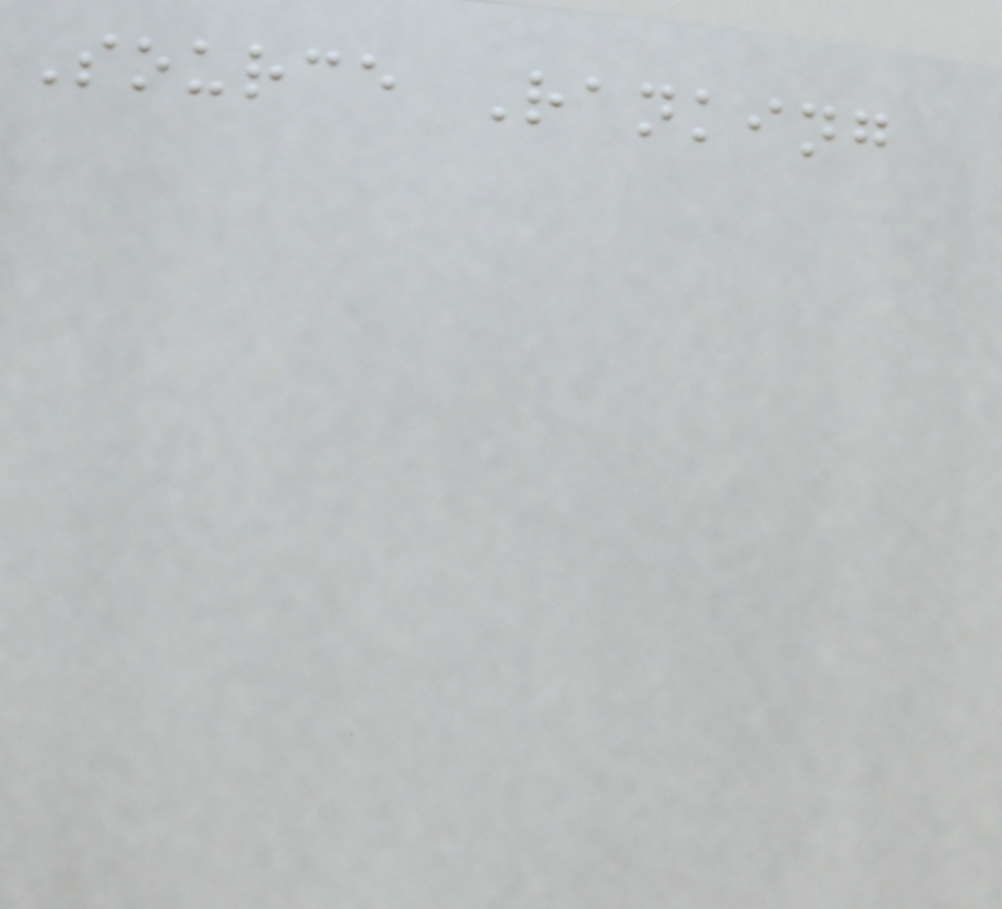Source Ranking
